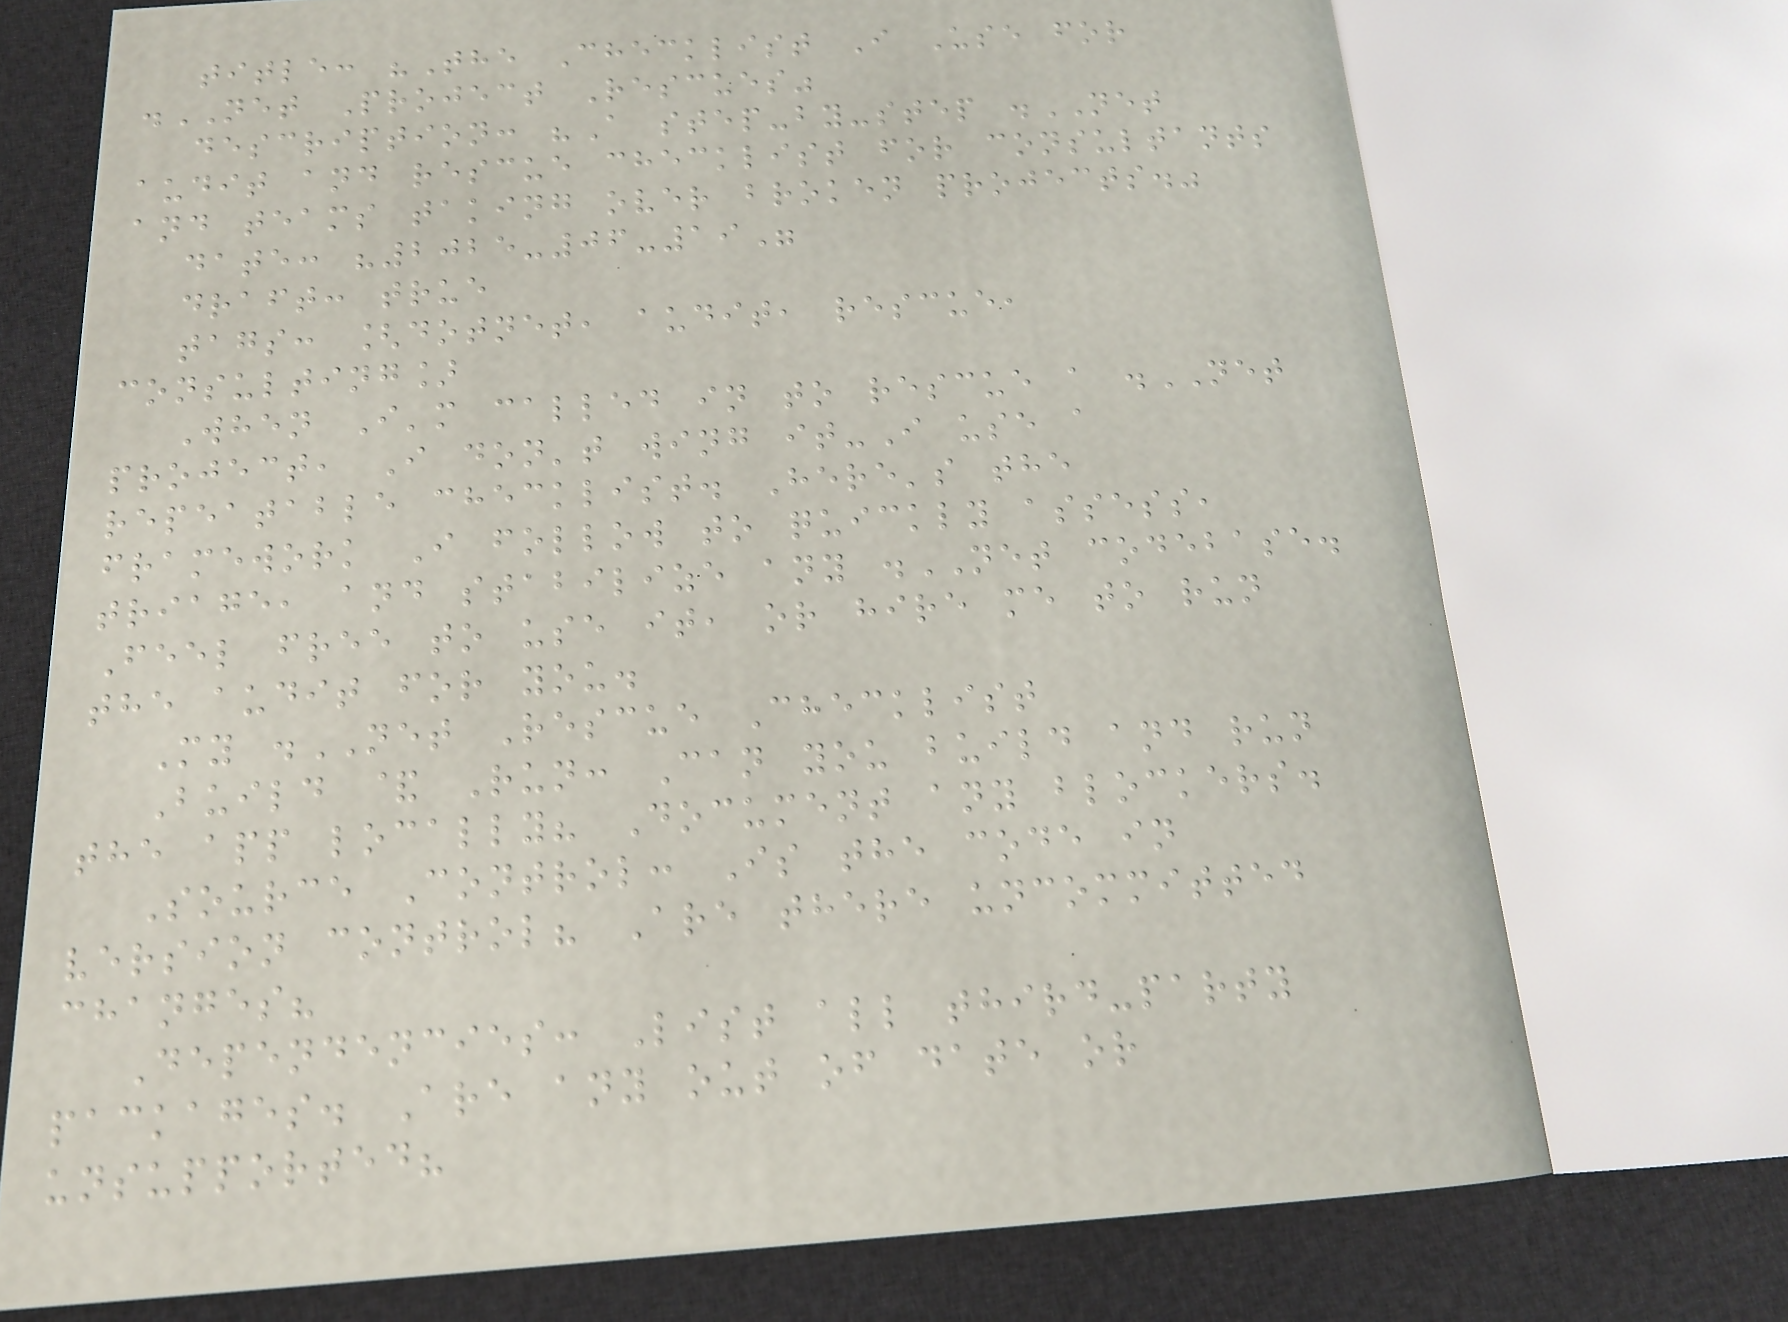title: "The Checklist I Use for
.NET Project Rescues"
description: "A step-by-step .NET
audit and rescue checklist for consultants
and teams taking over broken projects."
date: "2025-06-19"
draft: true
tags: [dotnet, audit, rescue,
consulting]
When I'm called in to rescue a .NET
project, I don't wing it-I use a
repeatable checklist. Here's the
framework I follow to quickly assess,
triage, and stabilize any .NET codebase.
Feel free to use it, or hire me to run
the audit for you.
My .NET Rescue Checklist
Build & Run: Can you build and run
the app locally? Document any blockers.
Source Control: Is the code in
version control? Are there uncommitted
changes?
Dependencies: List all third-party
packages. Are any out of date or
unsupported?
